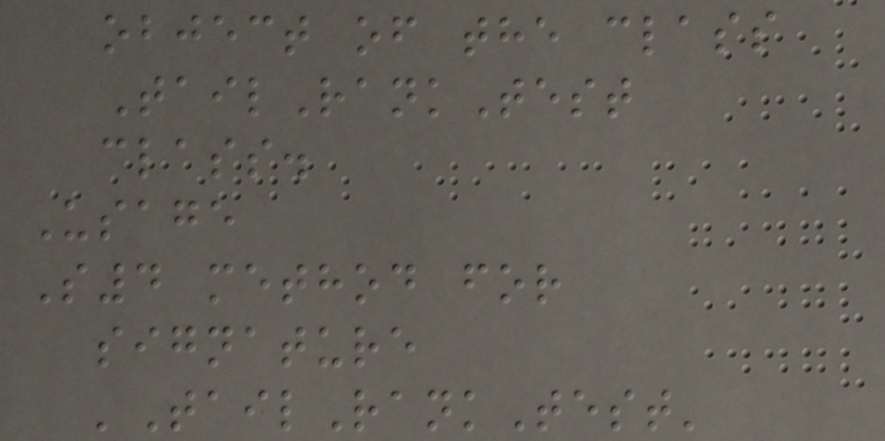object of the class
TailRankTest
class.
Usage
S4 method for
signature
'TailRankTest'
